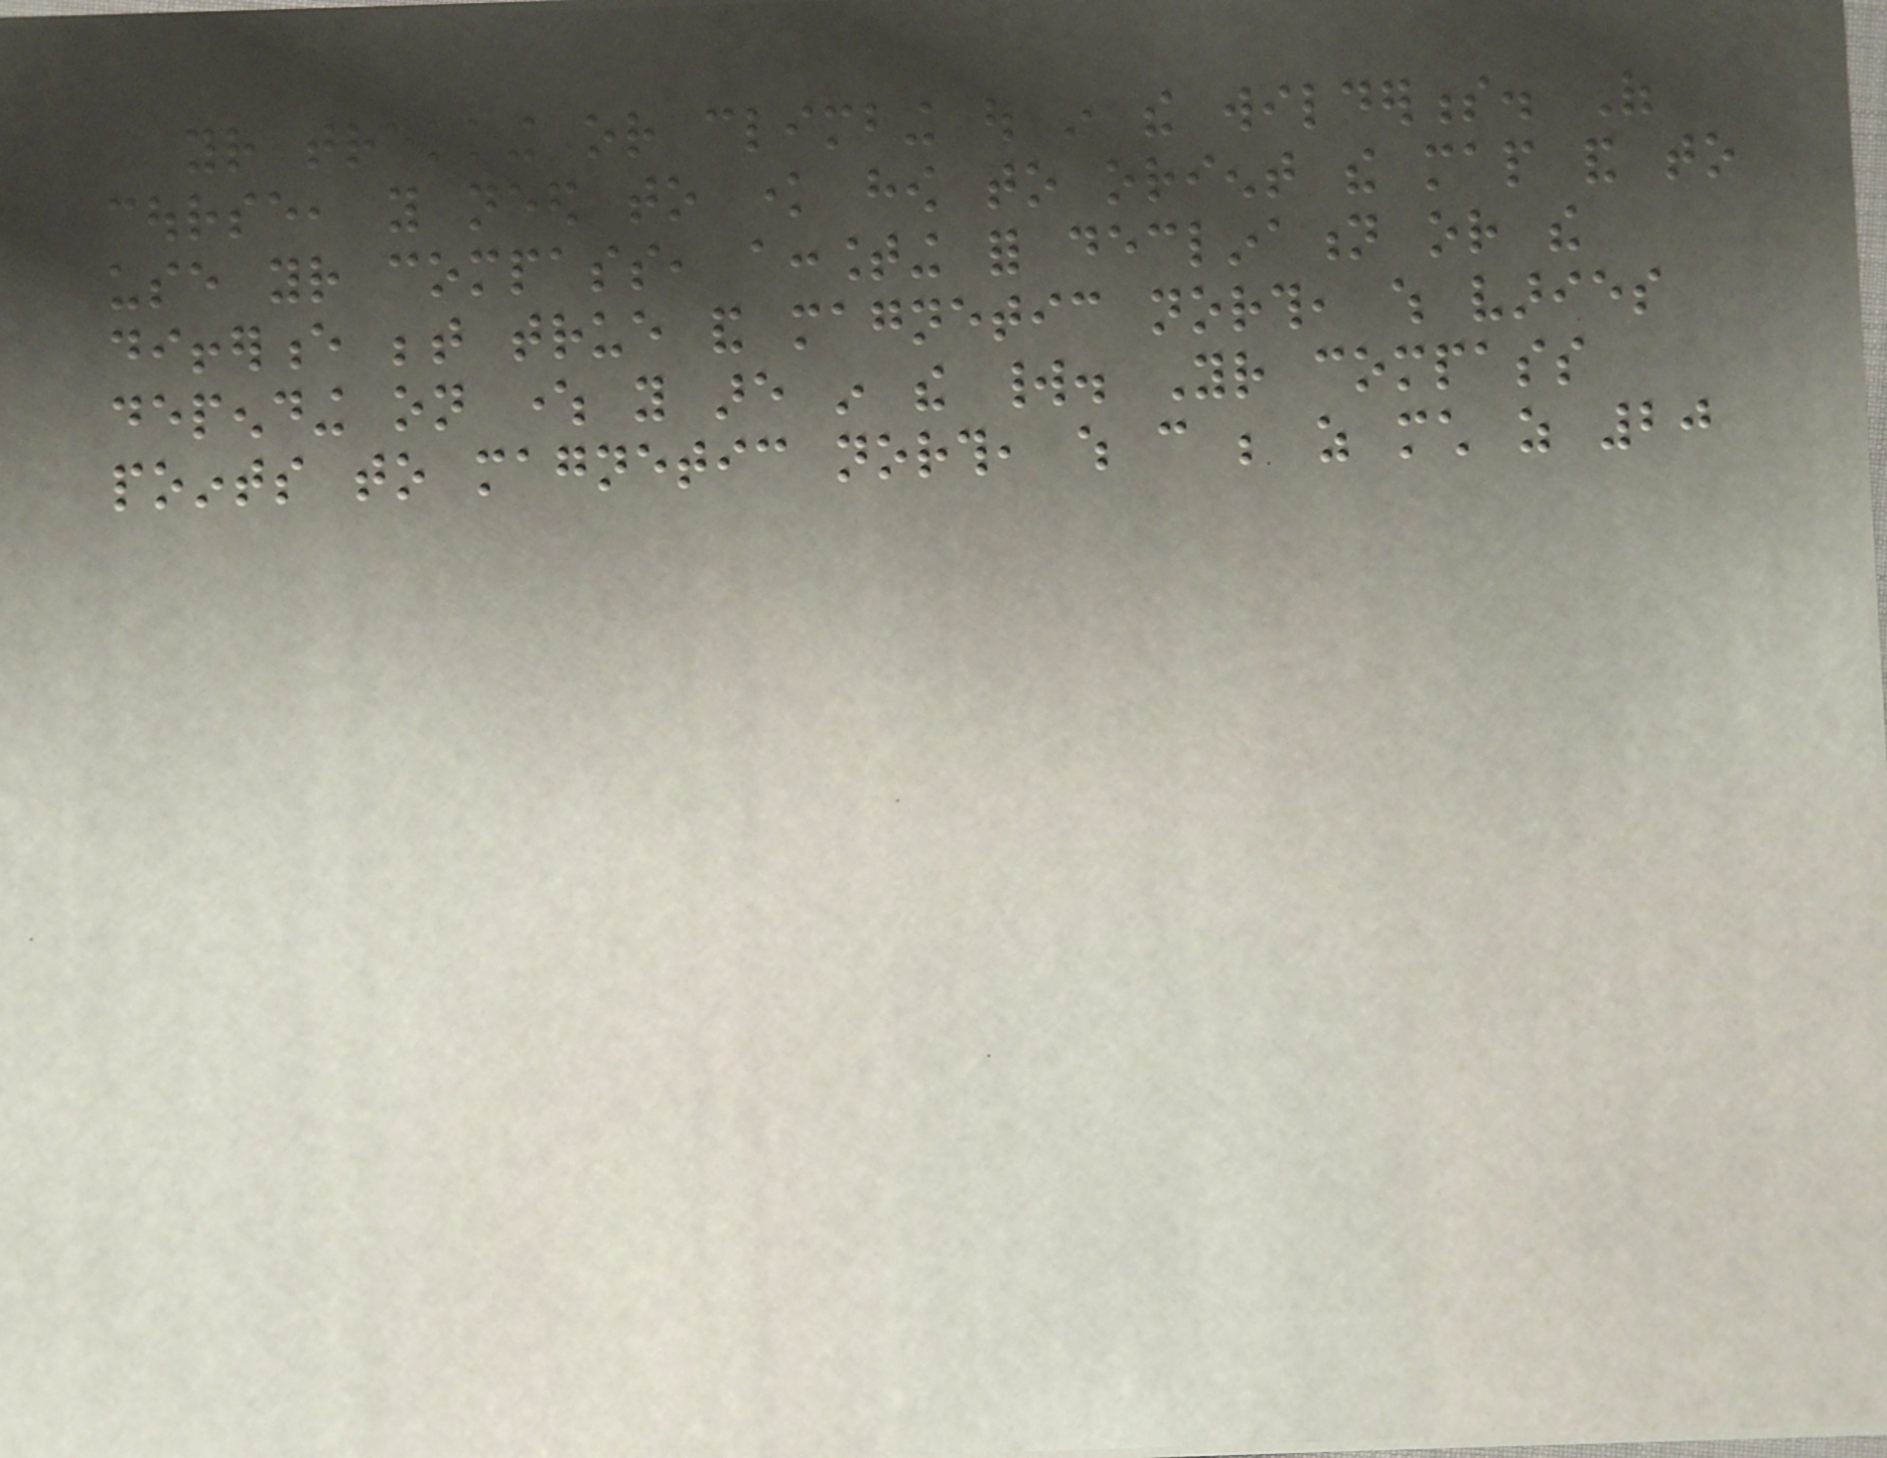your trekking or climbing out in the wilderness. Of
course, you need to know how to orient the map and to
use your compass, accounting for declination or the
difference between true and magnetic north, which varies
depending on where you are in the world. Your compass
points to magnetic north, which can be as much as 20
